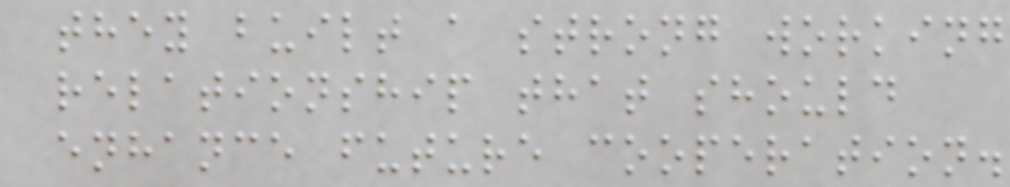they built a strong working
relationship that should
enhance future cooperation.
